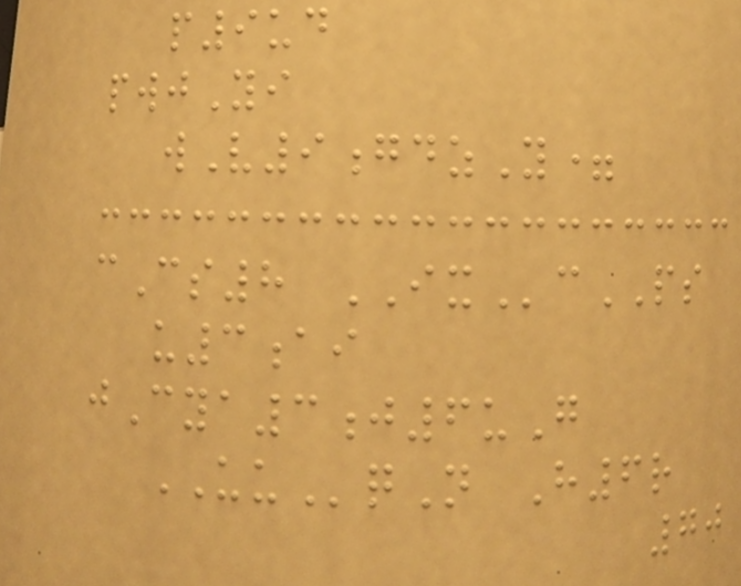p9ud
pwjYi
wV9gdzY=
cCs8 IXcPS
u3ai
jCya3j6uG
UUqN H6r
70
